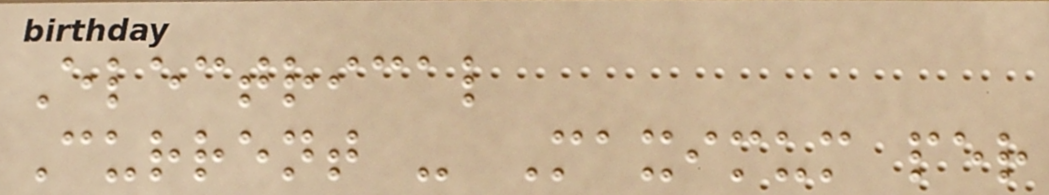Electrical
Current - Maximum per
